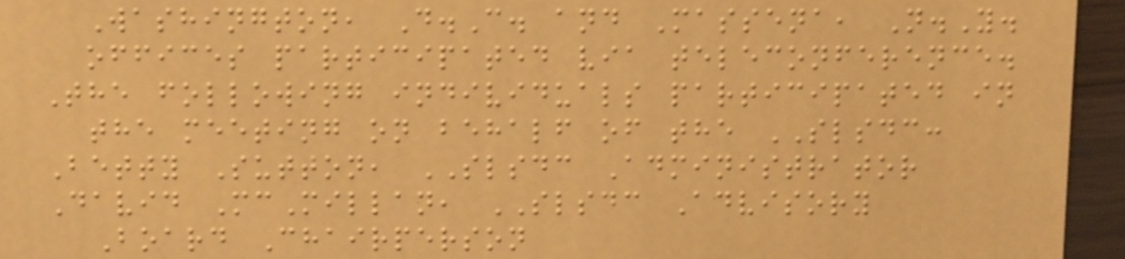Washington, D.C. and Massena, N.Y.
offices participated via teleconference.
The following individuals participated in
the meeting on behalf of the SLSDC:
Betty Sutton, SLSDC Administrator
David McMillan, SLSDC Advisory
Board Chairperson
